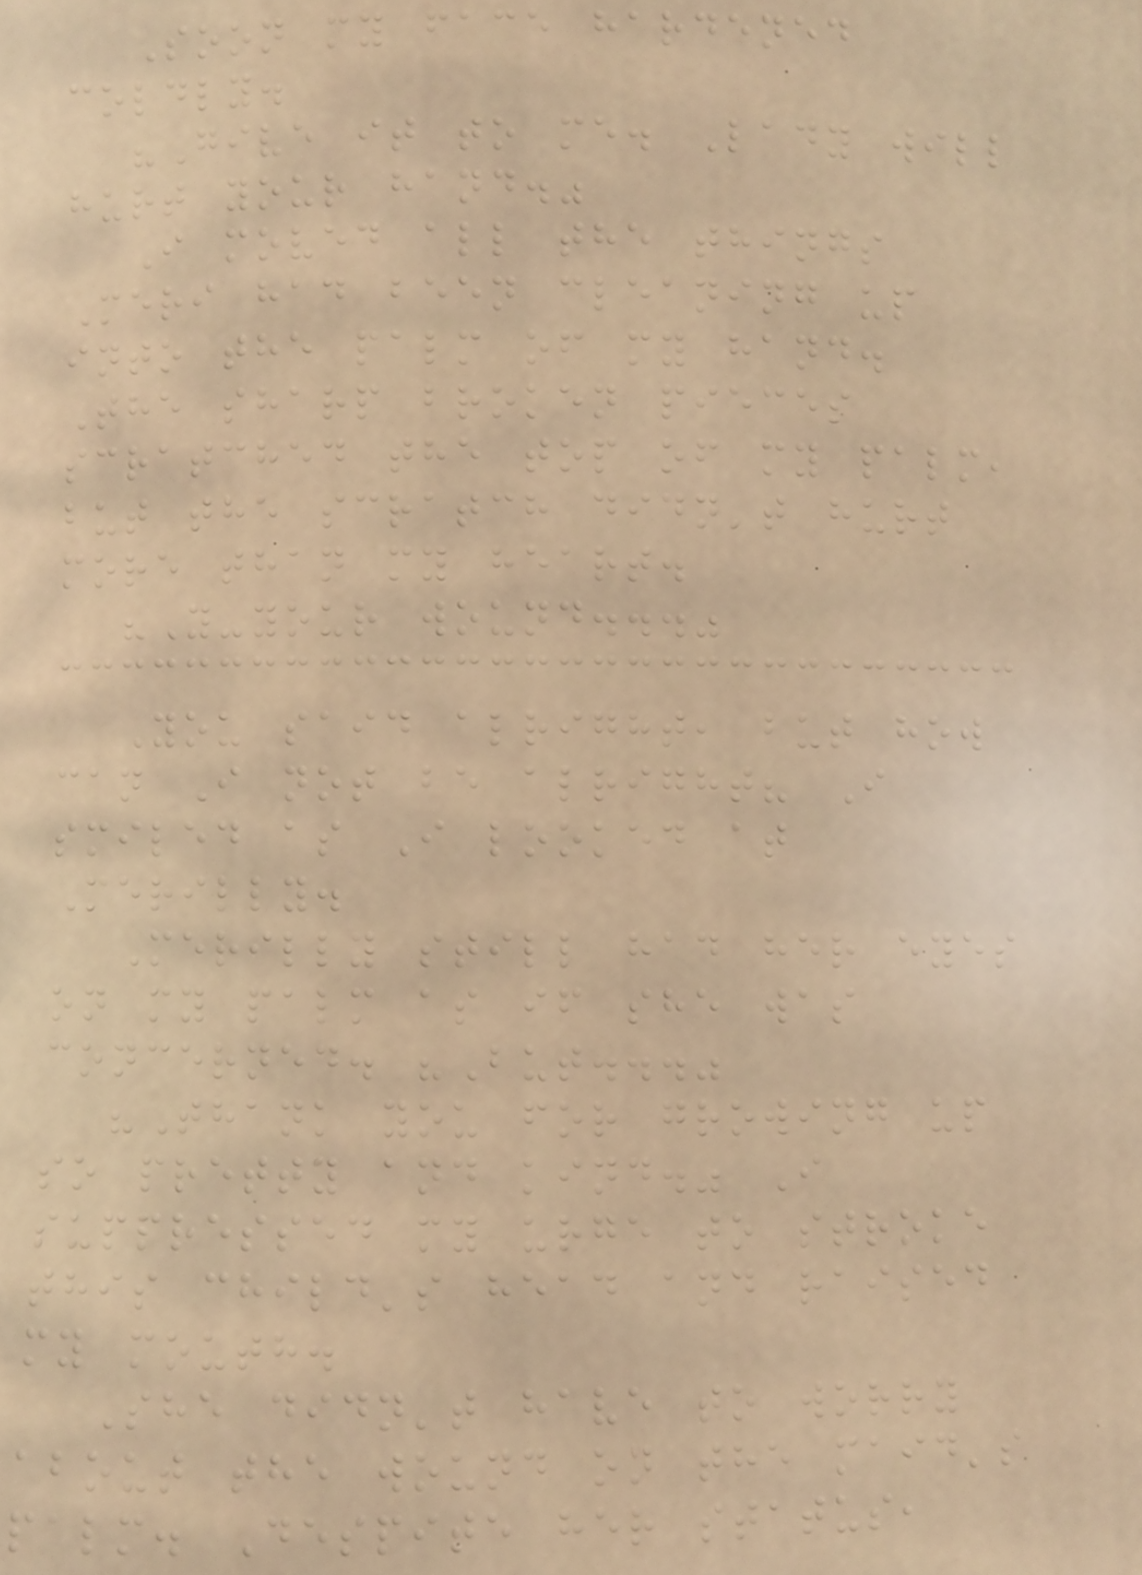Soon my face hardened
coldly.
"Give it to me. Lady will
hurt your hand."
I moved all the things
Meri had been cleaning up
into the palm of my hand.
The sharp broken pieces
scratched the top of my palm,
but the scratch didn't hurt
more than my heart.
"Y-your wound..."
You said alright, but how
can I not be alright? I
smiled as I looked at
Merilly.
Merilly still had her eyes
on my palm as if she was
concerned. "But..."
"Thank you for growing up
so pretty and kind." I
suppressed my urge to stroke
this child's head and raised
my mouth.
She didn't have to worry
about the wound on the maid's
palm. Despite her status,
